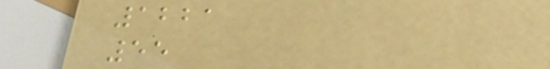1221
55
